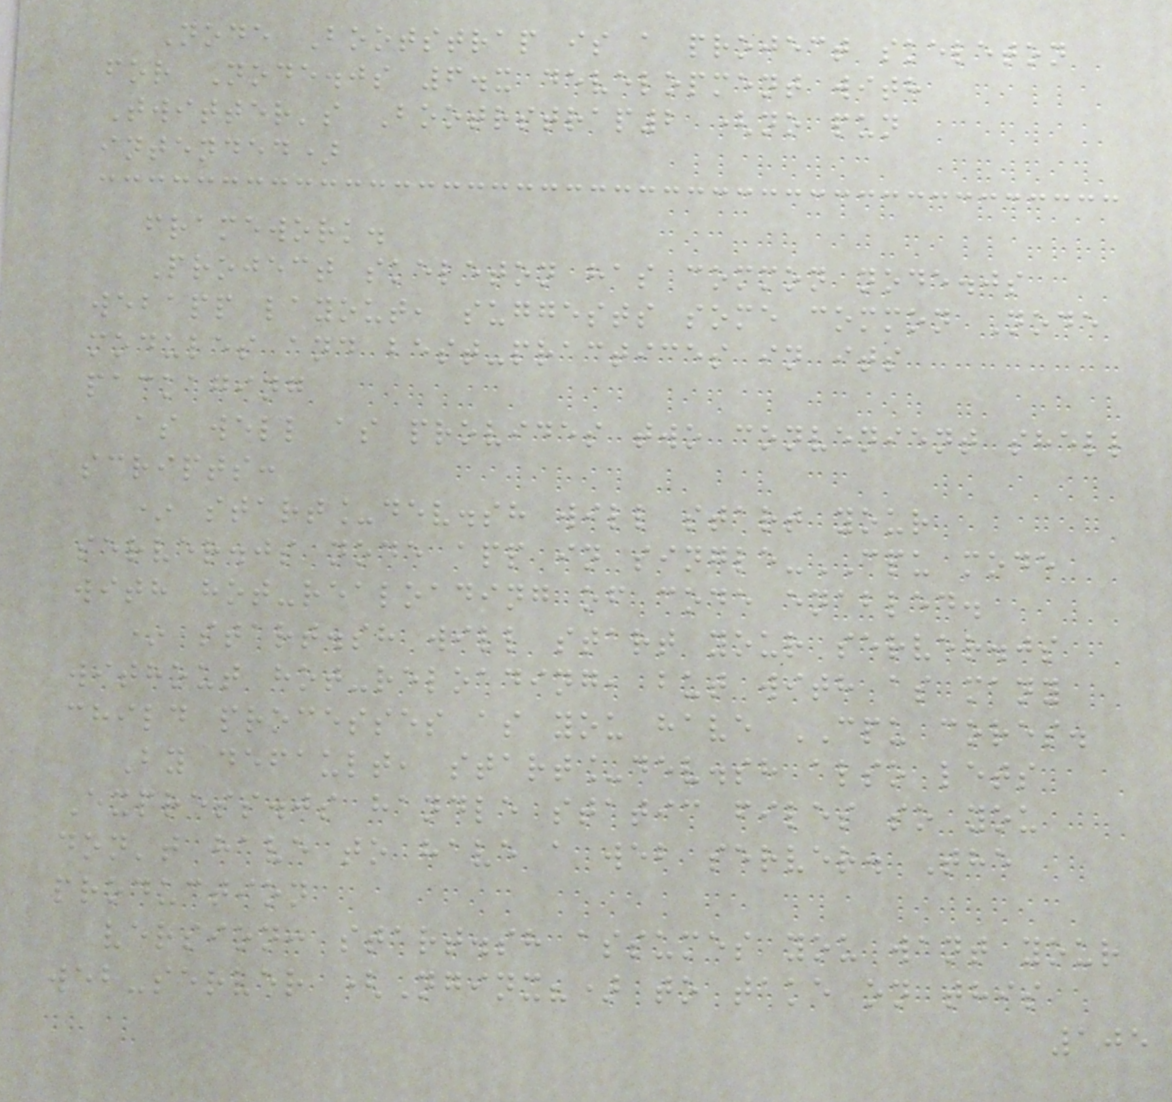Node Bootstrap is a project skeleton
for Node.js 6.x development with
Twitter's Bootrstrap2 (no pun
intended)
framework.
Project skeleton has common node.js
webapp layout, suggests some common Node
modules and best-practices in its
packaging
as well as provides two convenient shell
scripts:
* start_dev.sh will start your
server.js node app in single-CPU mode
with hot-realoading of code enabled.
* start.sh will start your server.js
without hot-reloading, but with as many
child processes as you have CPU cores.
By default, start_dev.sh also lets
Express.js handle static files so you
don't have to have a web server. The
production
version: start.sh assumes you want your
web-server (Nginx?) to take on this
105
